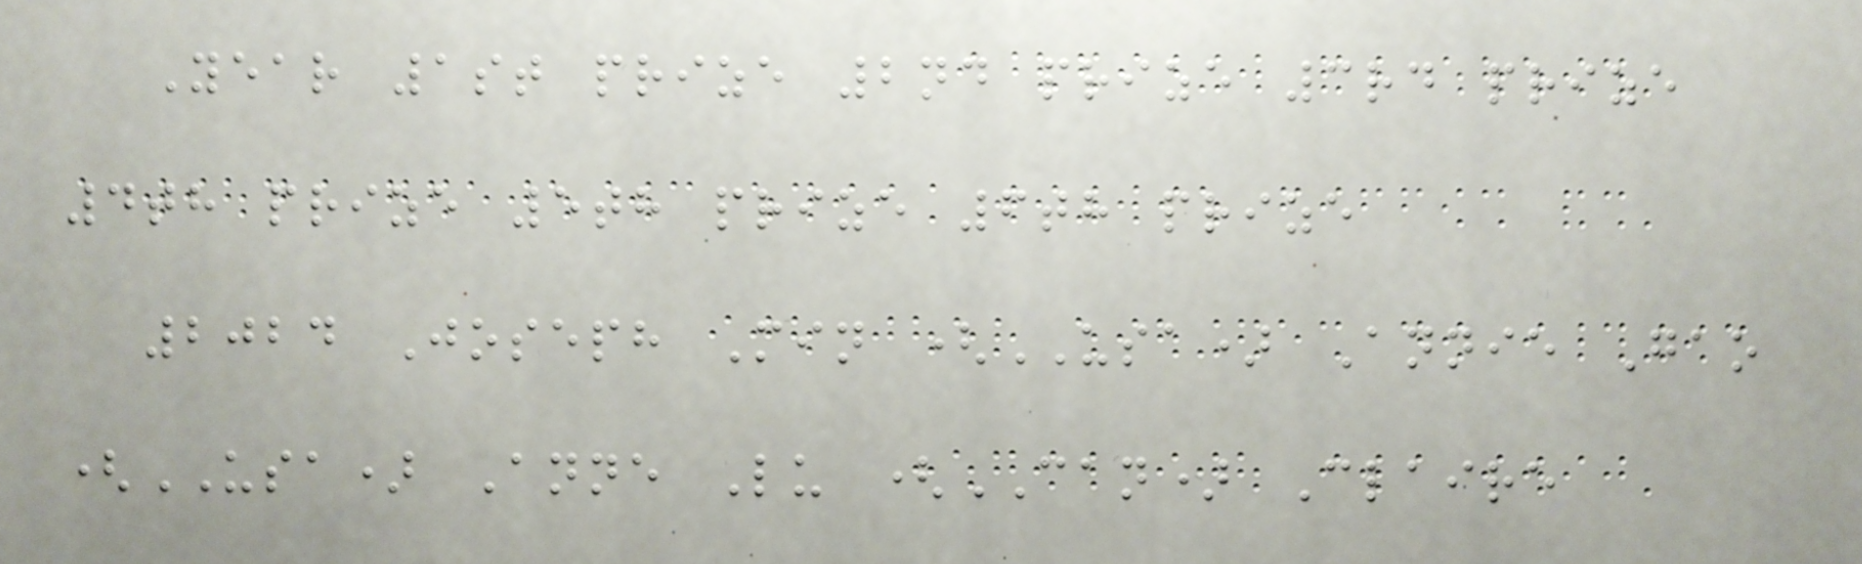Year 1st prize 2nd prize 3rd prize
4th prize 5th prize 6th prize
2024 Joseph Min (USA) Annie Gao
(USA) Anne Lu (CAN) Claire
